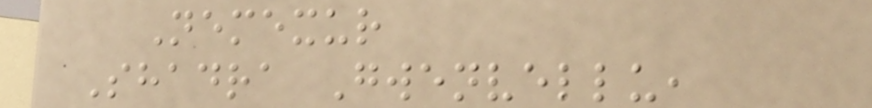Nemexur
Shadra Gwenvellu,
